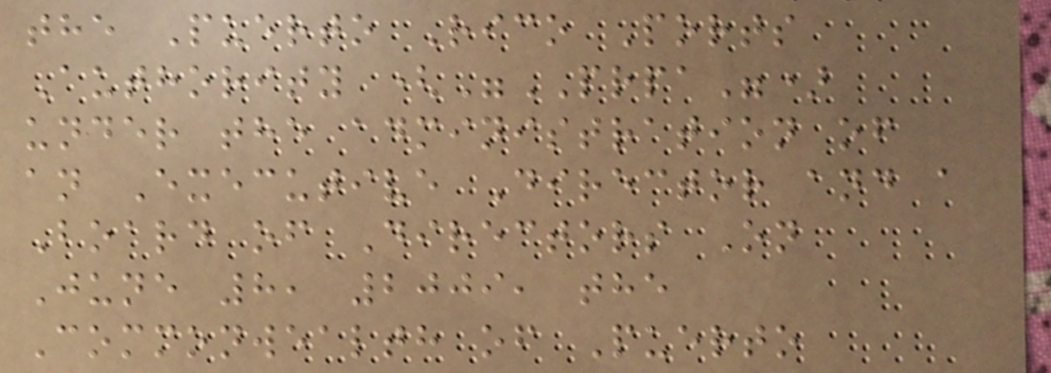the Puerto Rico Ports
Authority ("PRPA")
under the administration of
an Executive Director and a
Board of Directors On
June 8, 2009, the
Commonwealth of Puerto
